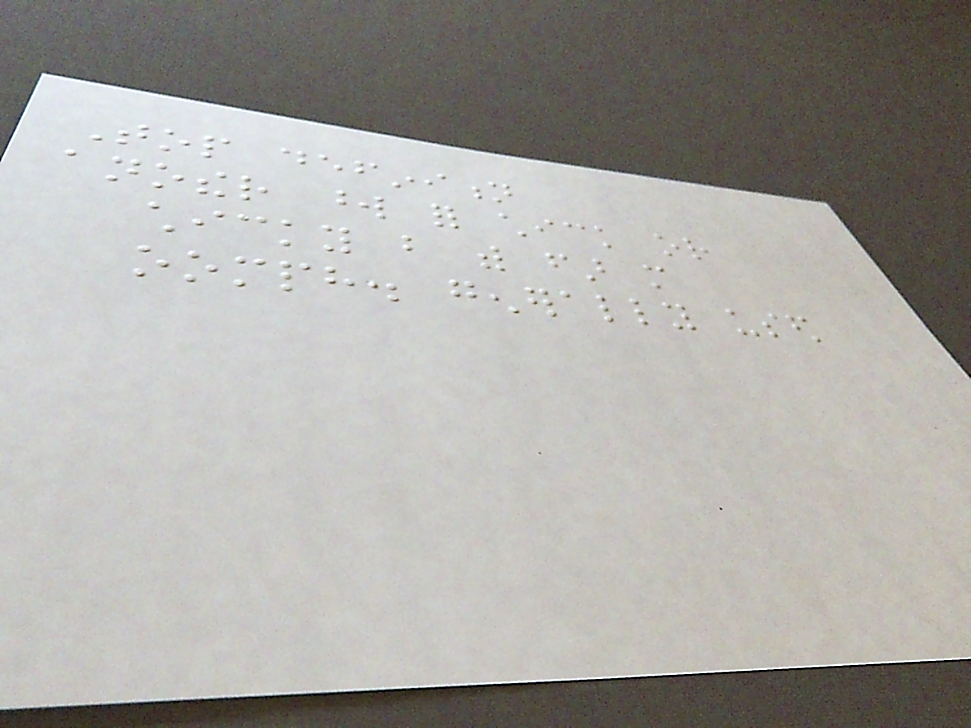Top definition
another word for chick or
chicky but with far more
oomph. generally used
